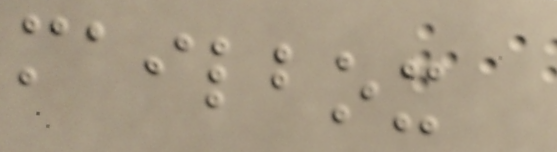mailbox
